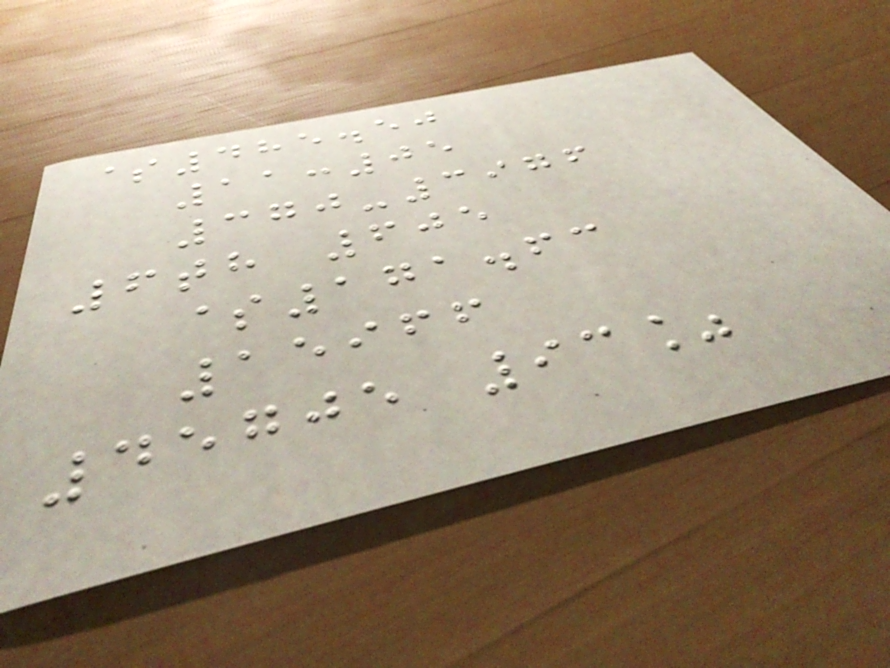$485.50
11:05
370-3976
6th 605
$171.63
15966
45705 93%
